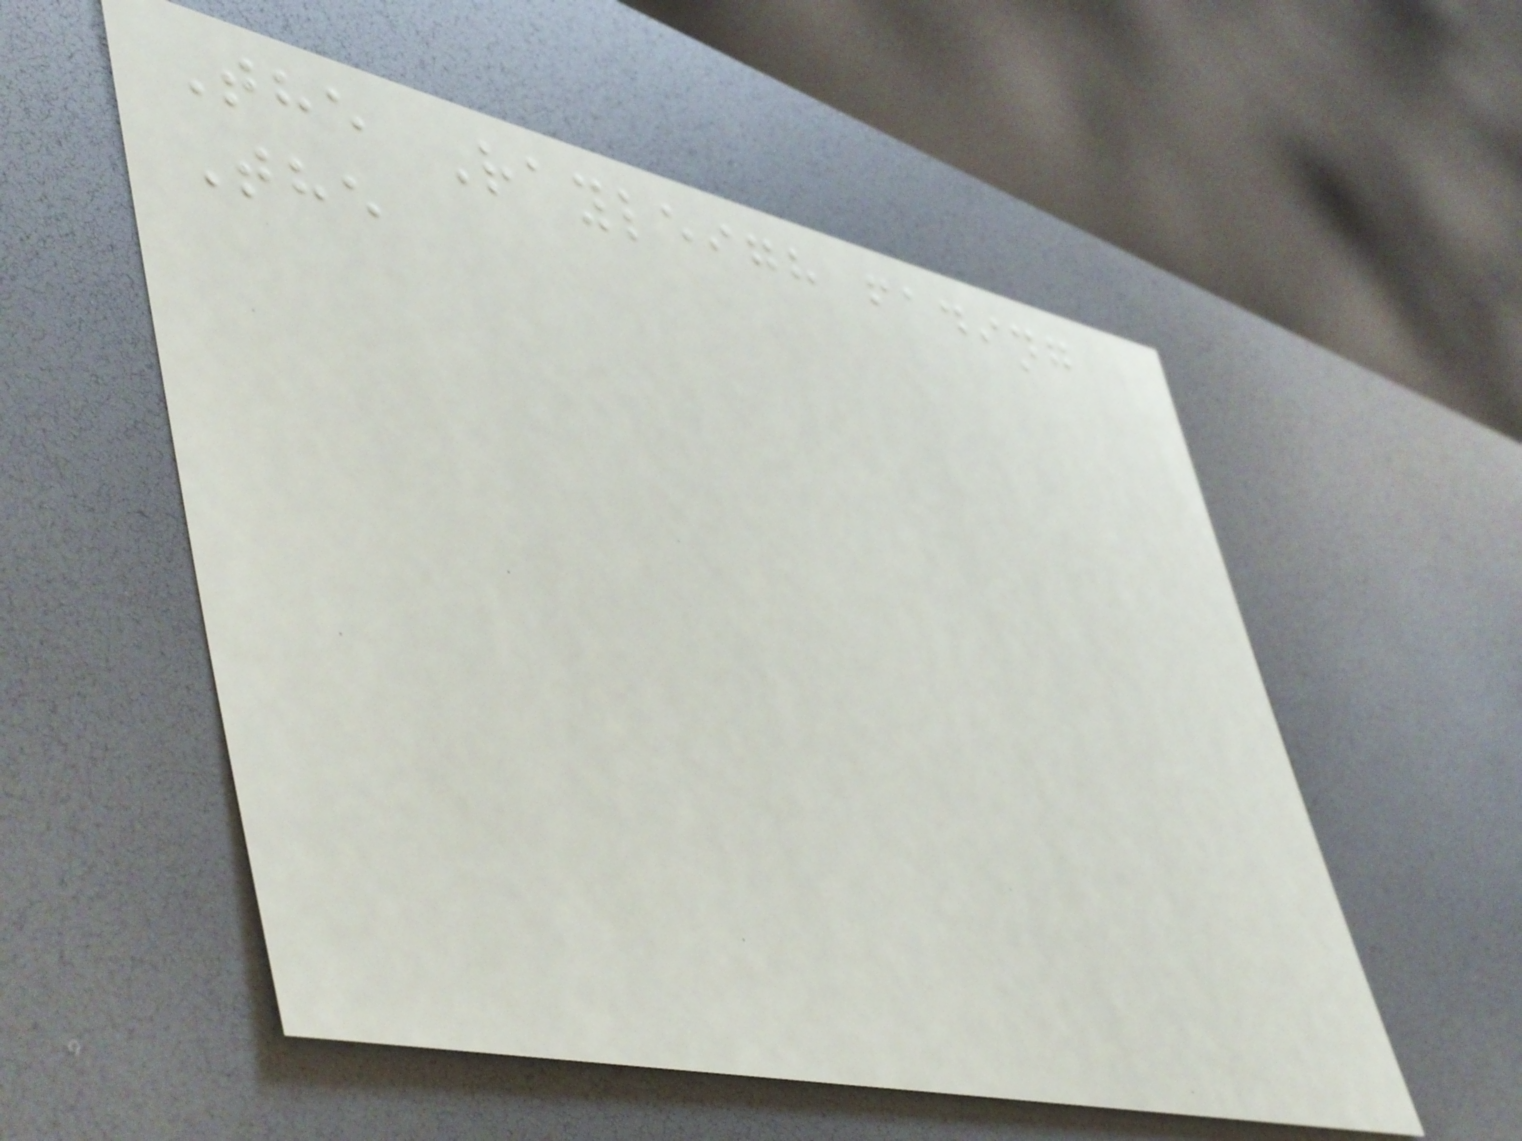The Rayleigh fading
The
